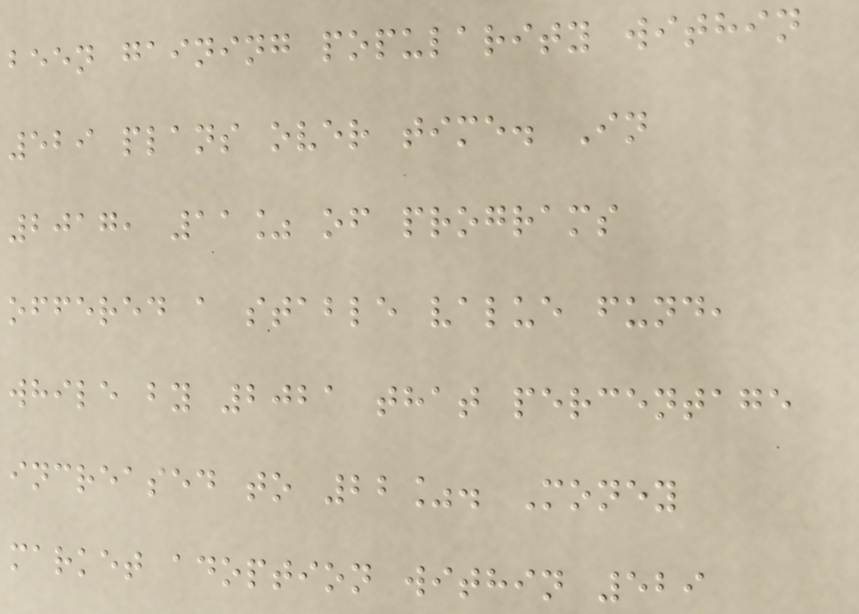been gaining popularity within
529 plans over time. In
2017, 11% of programs
offered a stable value fund,
while by 2021 that percentage
increased to 22%. Money
market adoption within 529
